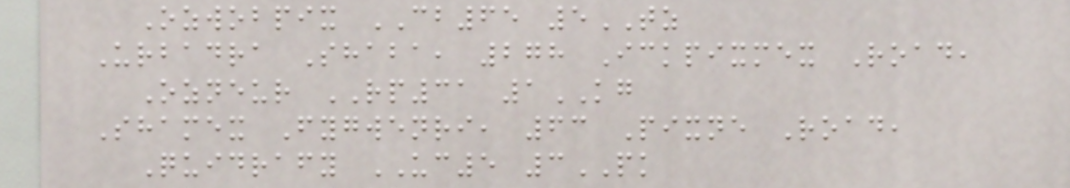Ozwobpix CB65 5TZ
Urbadra Shaba, 278 Ickpixmex Road,
Ozneur RP31 1KG
Shamex Fygwenri, 63 Pixne Road,
Quidrafy UC5 3PK
